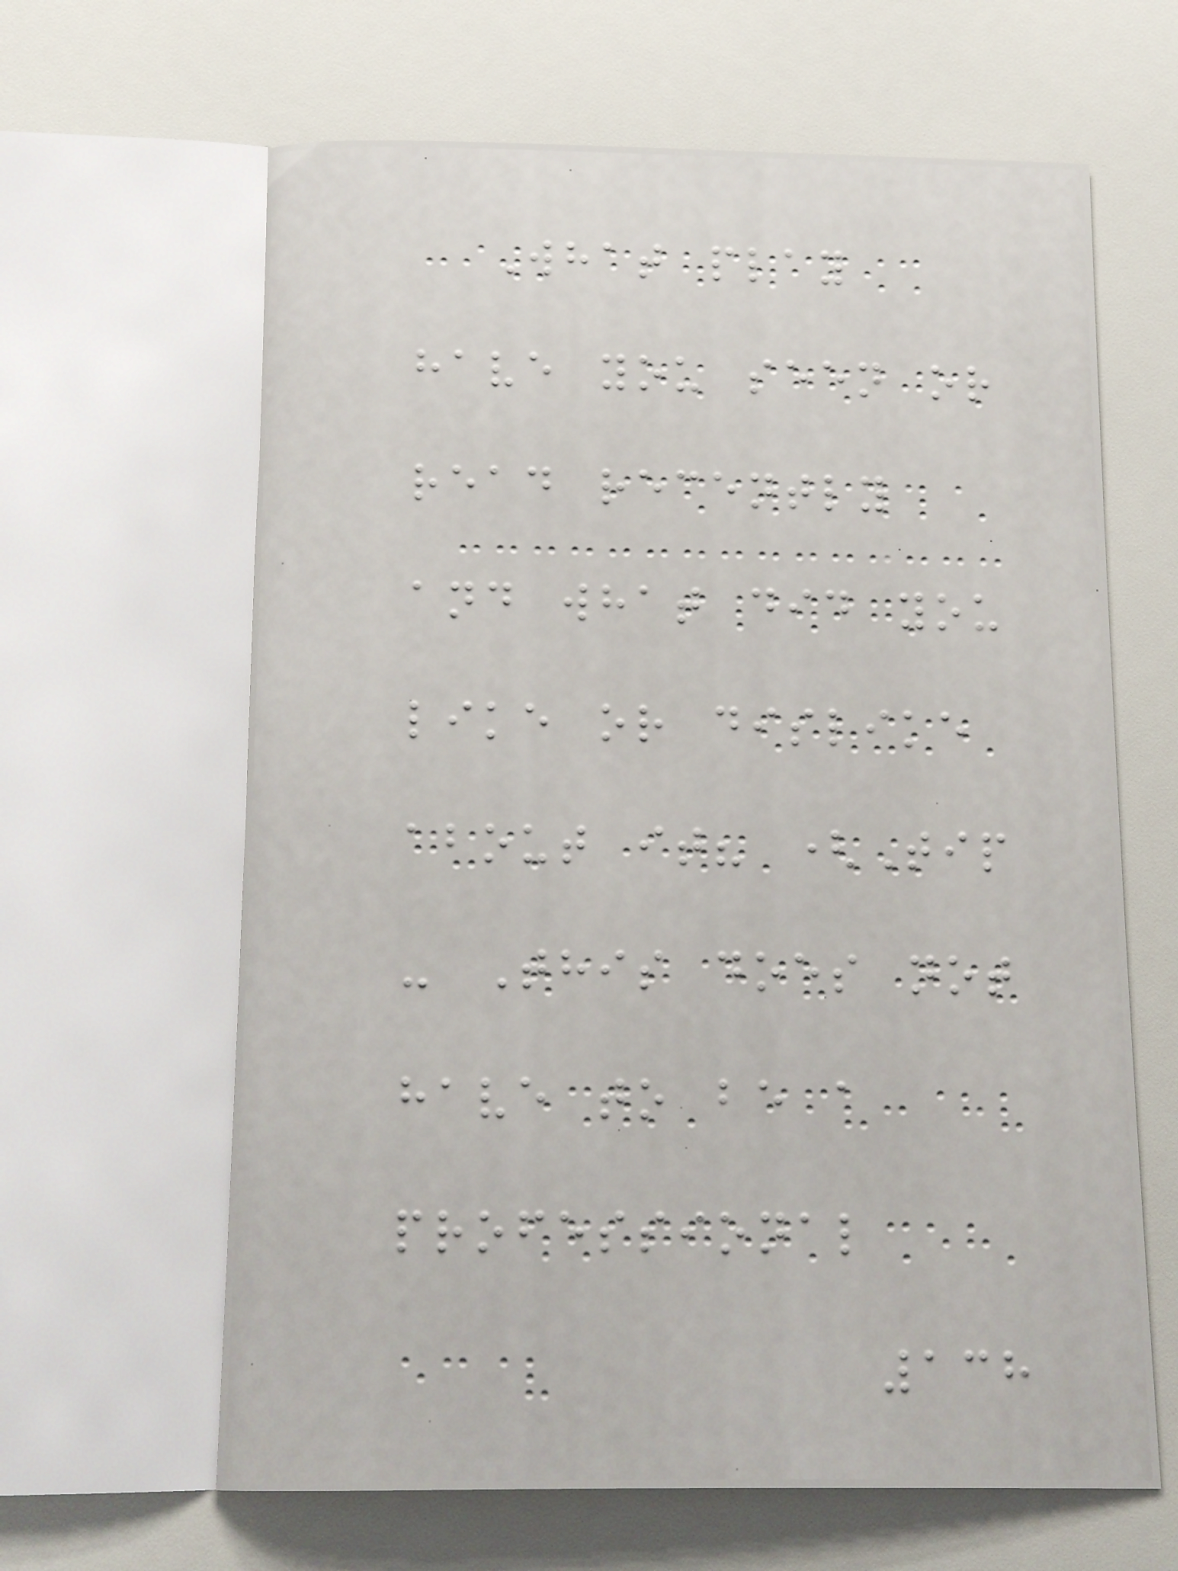What play
have you seen or
read recently
and what did you
like or dislike
about it? (Tip
- This does not
have to be a
professional
138
